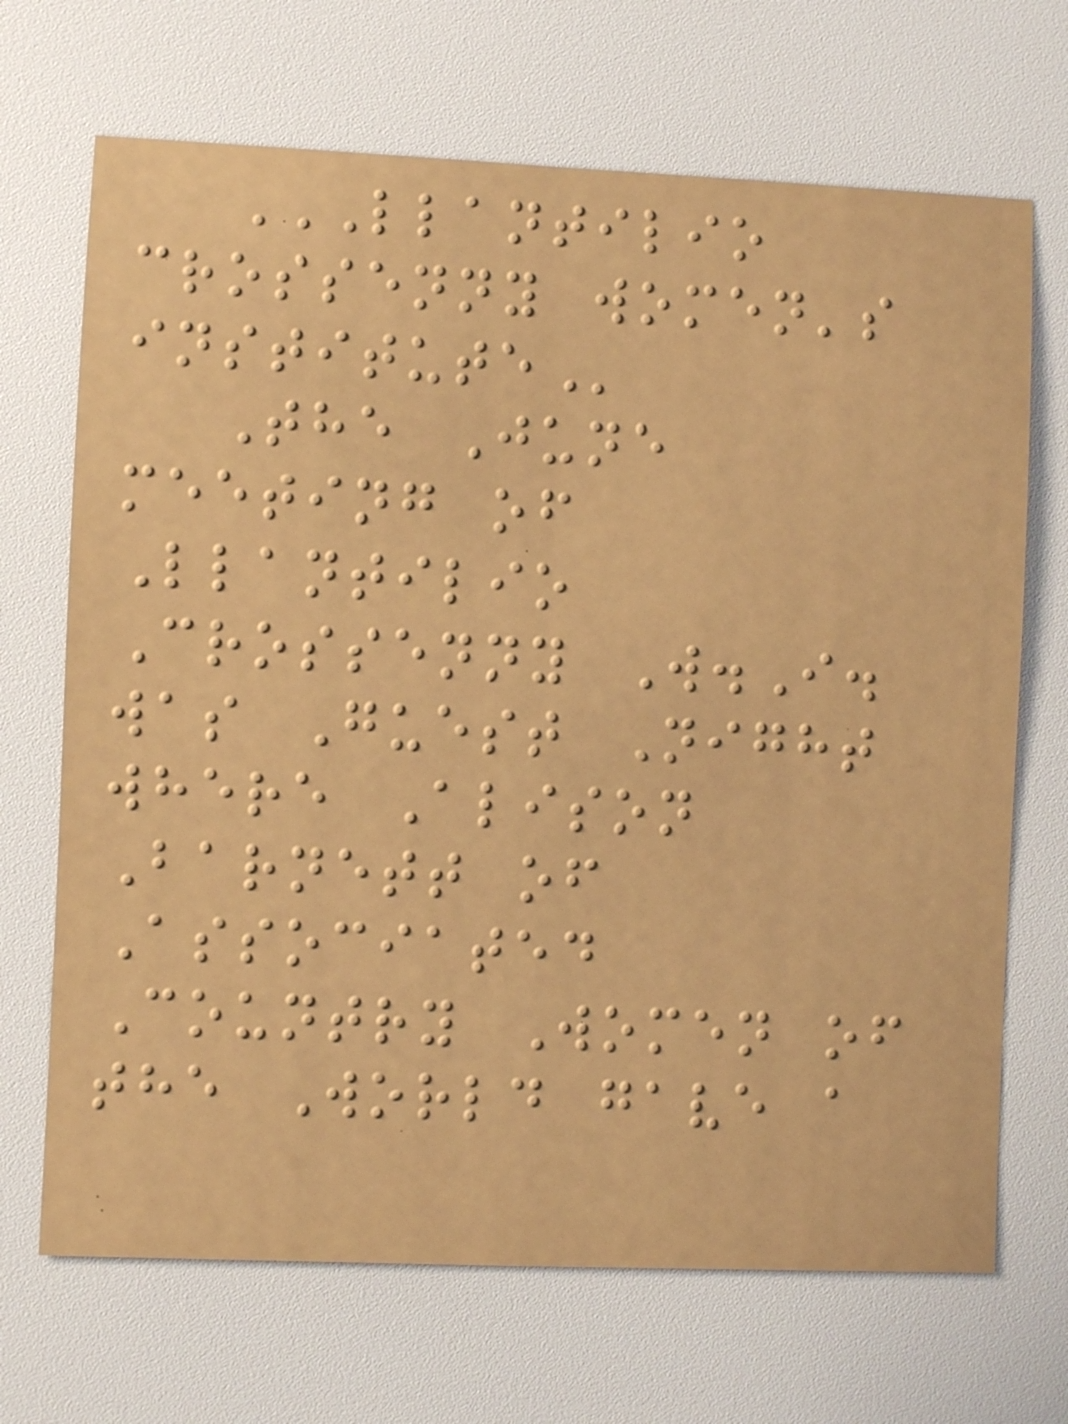LLANTILIO
CROSSENNY WOMEN'S
INSTITUTE
The June
meeting of
Llantilio
Crossenny W.I.
was Guest Night
where Alison
Barnett of
Associated
Country Women of
the World gave a
